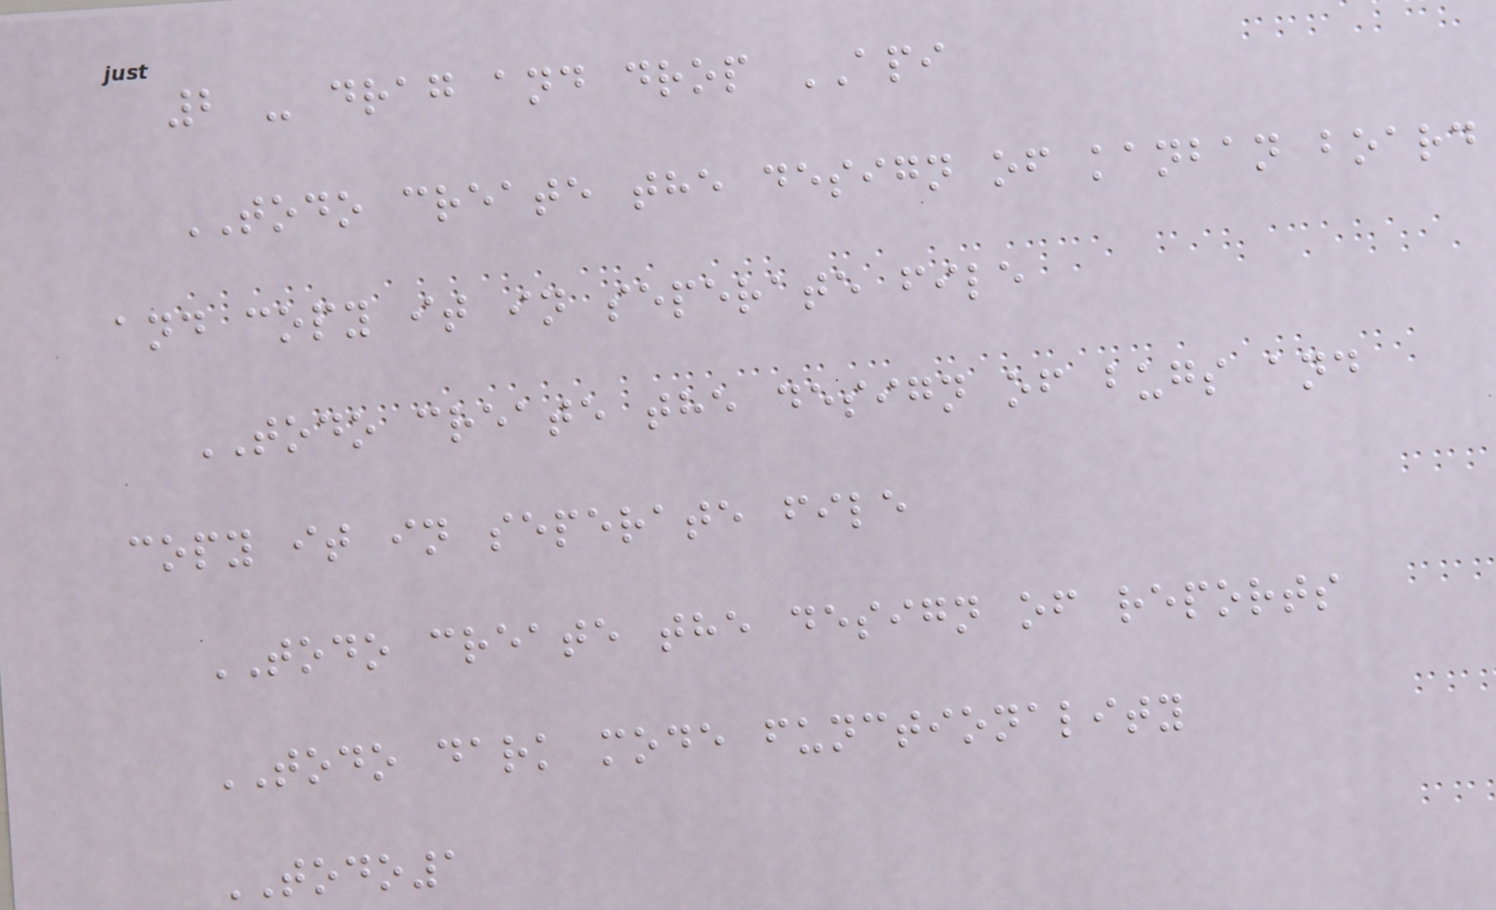2 - drag and drop API
TODO create the design of kanban board
and copy it in seperate file
TODO create the design of bugs and
copy it in seperate file
TODO create the design of reports
TODO dark mode functionality
TODO1
